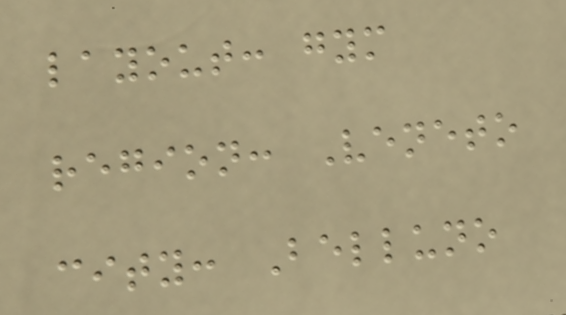layout: gym
region: Veneto
city: Belluno
